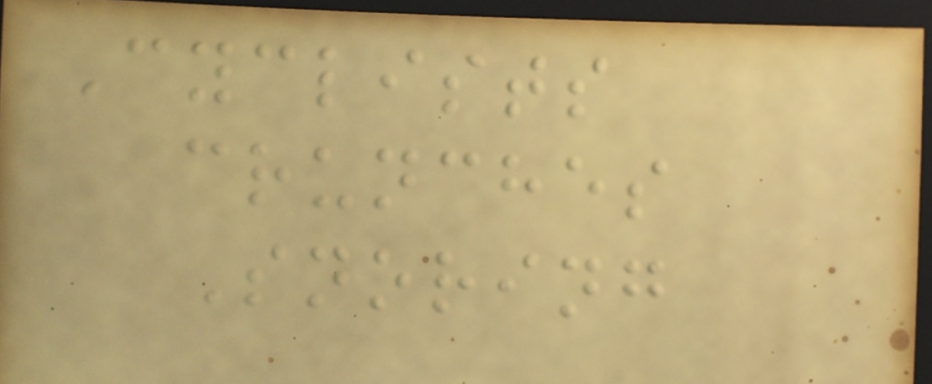Cyclists
crunches
Snoring
